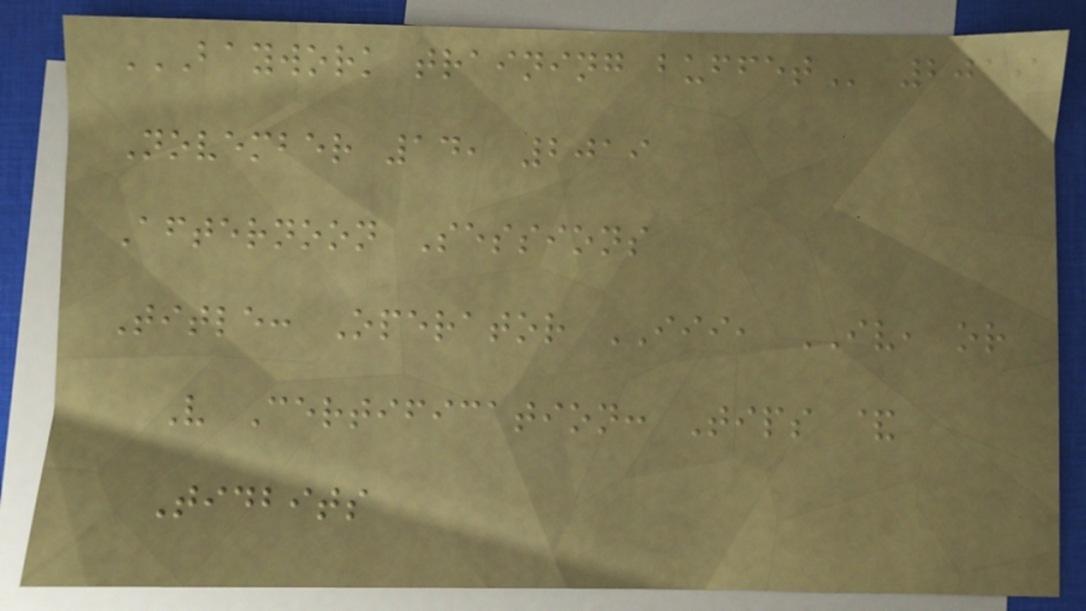BAYWORK TRAINING BUFFET 2019
November 14, 2019
Afternoon Sessions
Title: Operator III, IV, or
V Certification: Tips &
Tidbits
